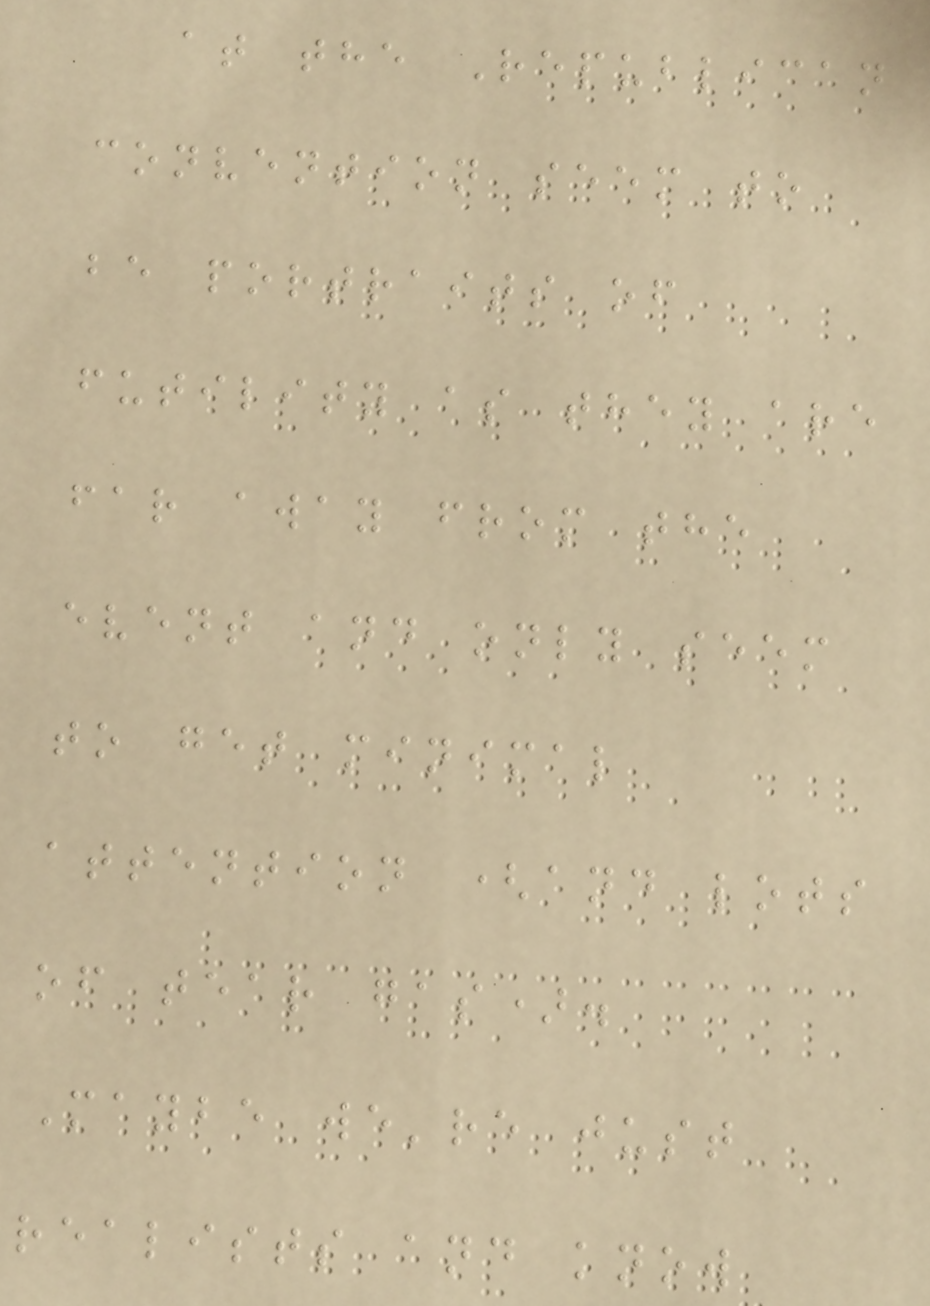at the Republican
convention seem to
be portraits of
futility as they are
far away from the
event and only seem
to get minimal
attention (and lots
of tear gas).
Maybe we're just
realists and know
